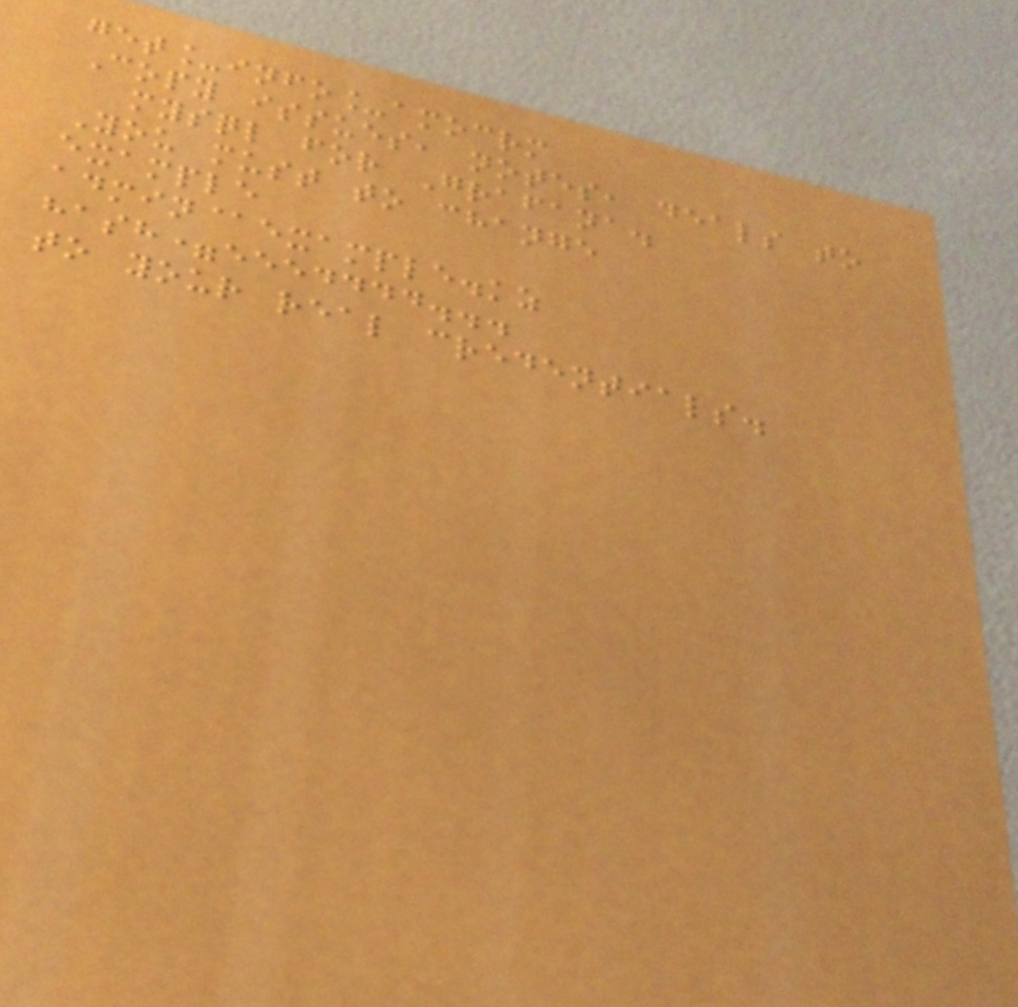get_info_amocrm
Copy issues, notes, deals to
mysql for Grafana.
You must to change
example
admin@example.kz
hash=eeedddd...
to your real credentials.
